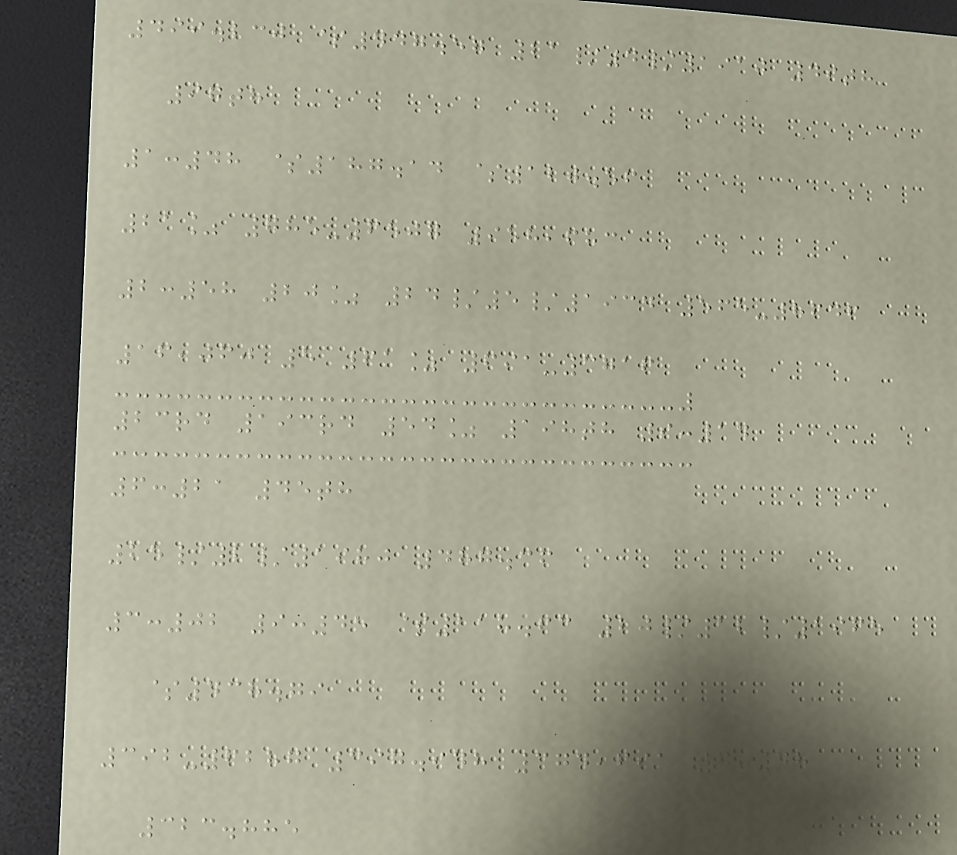499.230 $447.57 21/4/1910 49th
97th
1:48 $187.14 $120.56
21% 785-6507 958,683
2:58 20% 24/5/1934 565-8646
16,060 5 61% 691-3716
23rd 193rd 54% 198th 9:14
6:21 45th
25/2/1980 487.36
3:02 9:45 $118.63 20/12/1965
$438.79
392-6287 397.948 374,691 4:48
323.885
